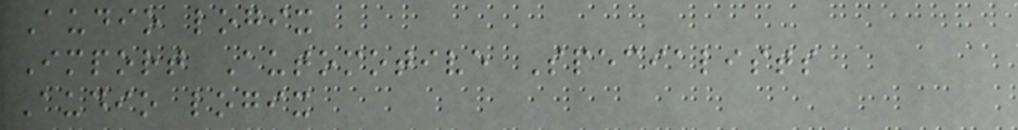Audio logix
Import Automotive Specialists
Audio logix
